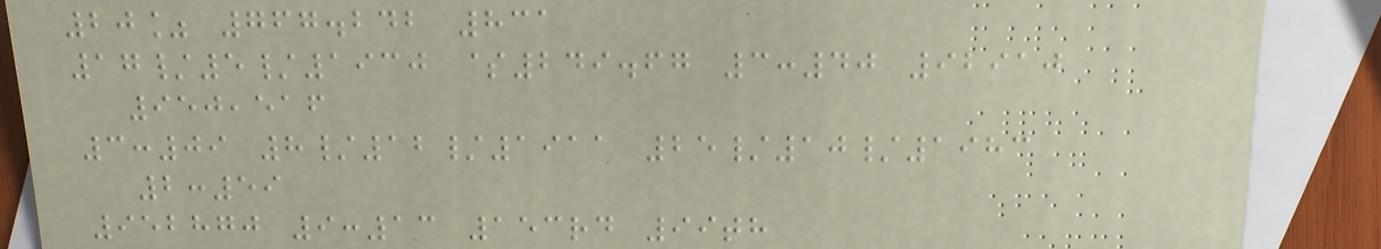20% 767.242 831
17/5/1930 $249.67 3:40 92910
950,516
3:09 8/12/1911 25/10/1983
2:59
952870 9:13 153rd 99th
